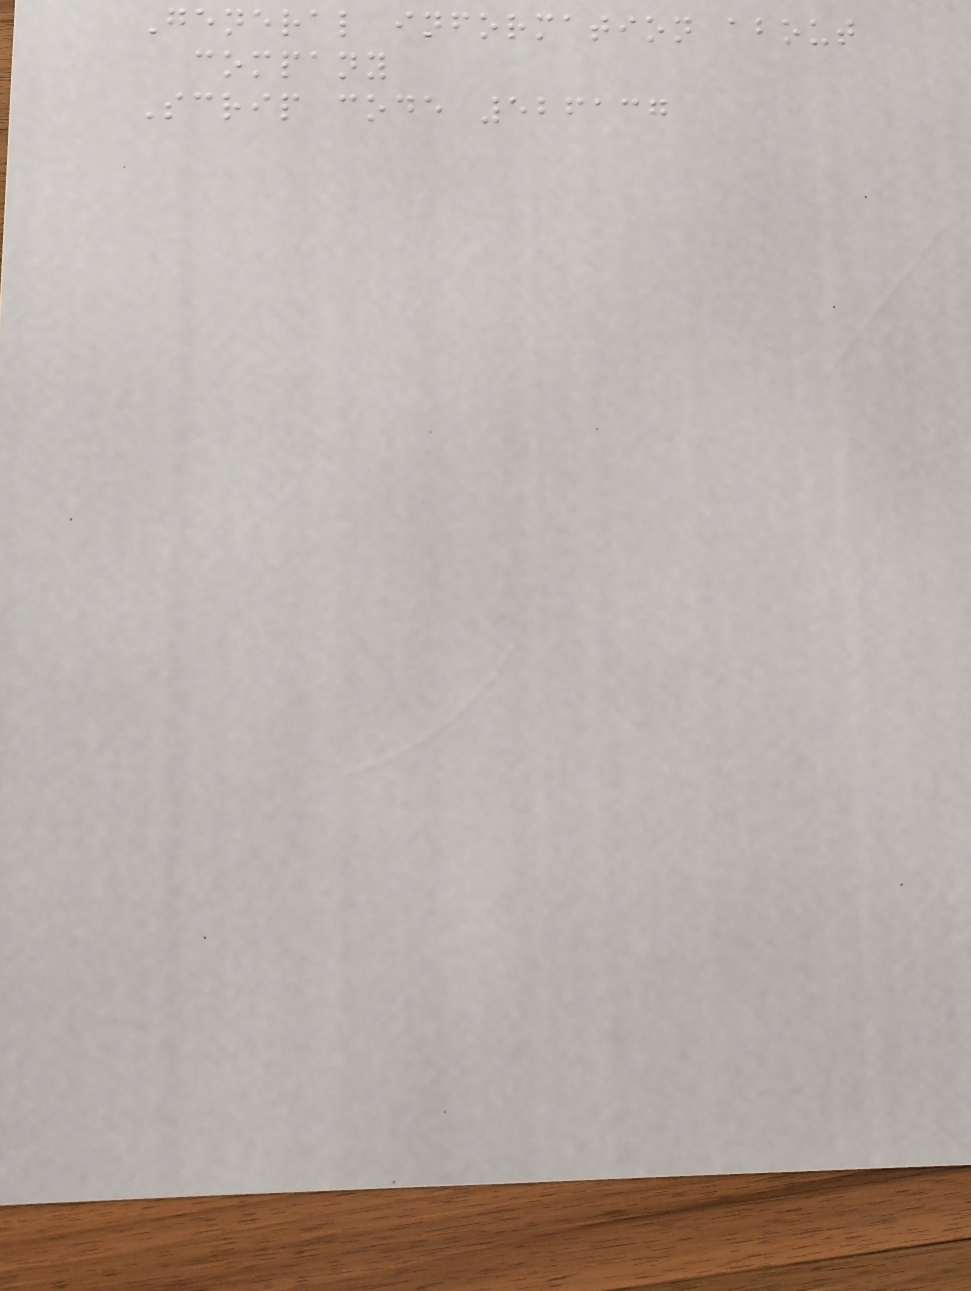General information about
company
Scrip code 526137
